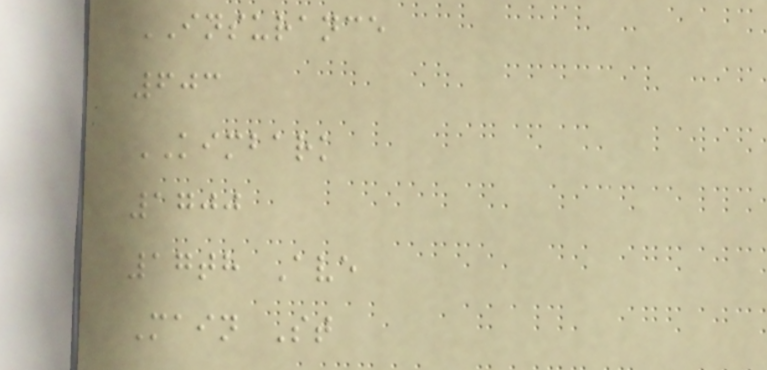INSURANCE
603
KIMBARK
1700
17th Ave
Main St
